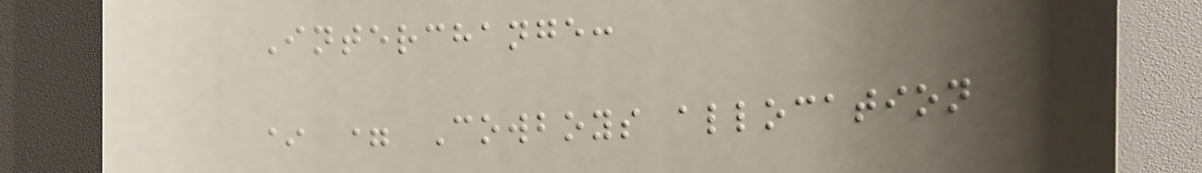Interchange:
* = Cowboys allocation
